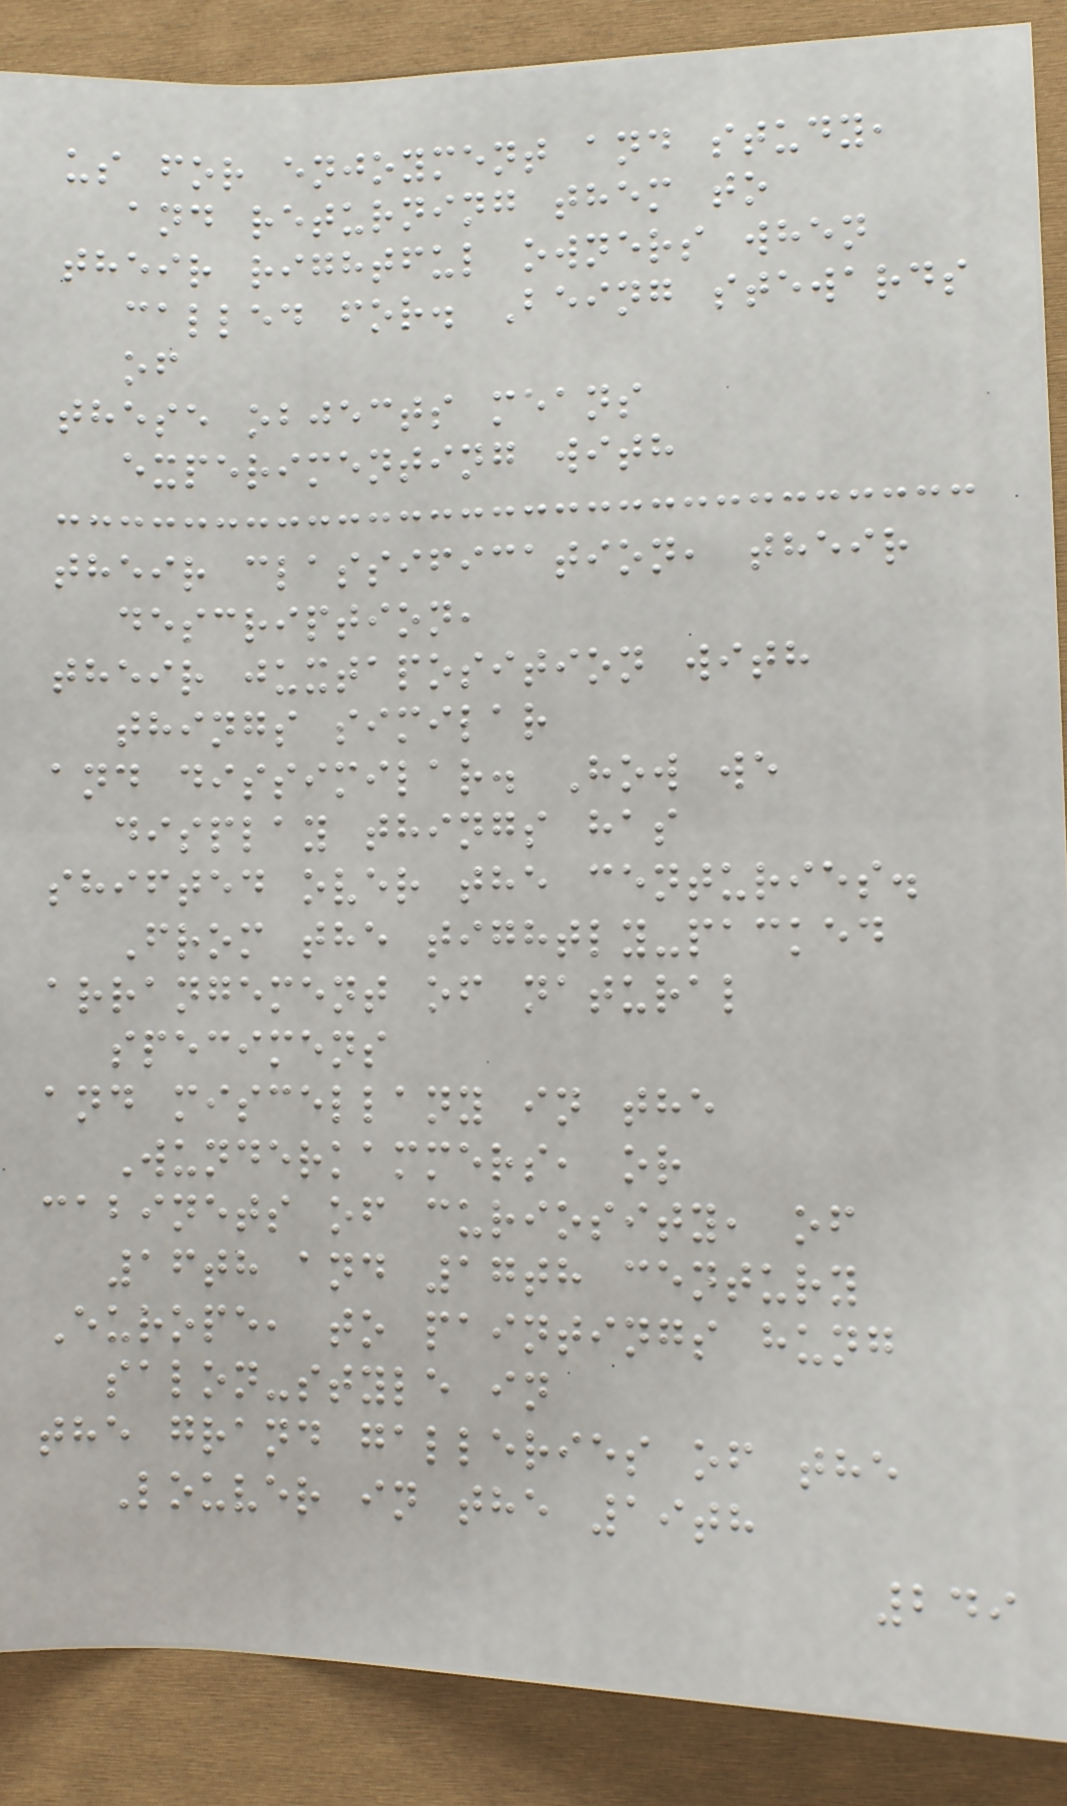us for enjoyment and study,
and returning them to
their rightful owners when
called for. Being stewards
of
these objects means
experimenting with
their classification, their
description,
their juxtaposition with
things similar
and dissimilar. How we
display things has
shifted over the centuries.
From the tightly-packed
arrangement of natural
specimens
and miscellany in the
Wunderkammers, or
cabinets of curiosity, of
16th and 17th century
Europe, to paintings hung
salon-style in
the grand galleries of the
Louver in the 19th
249
